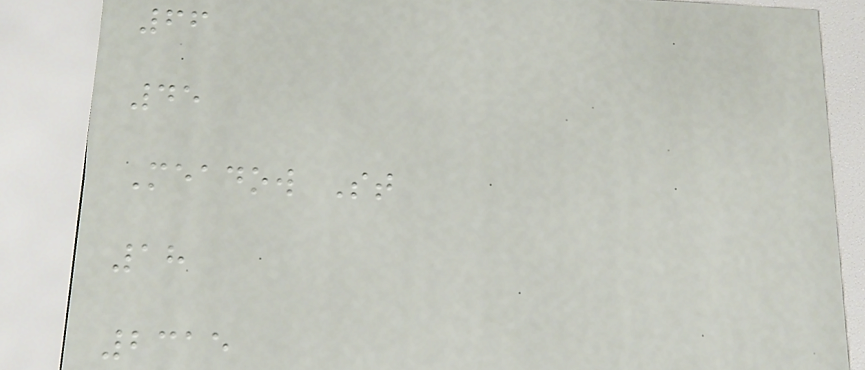66
45
Meadow St
18
2315
